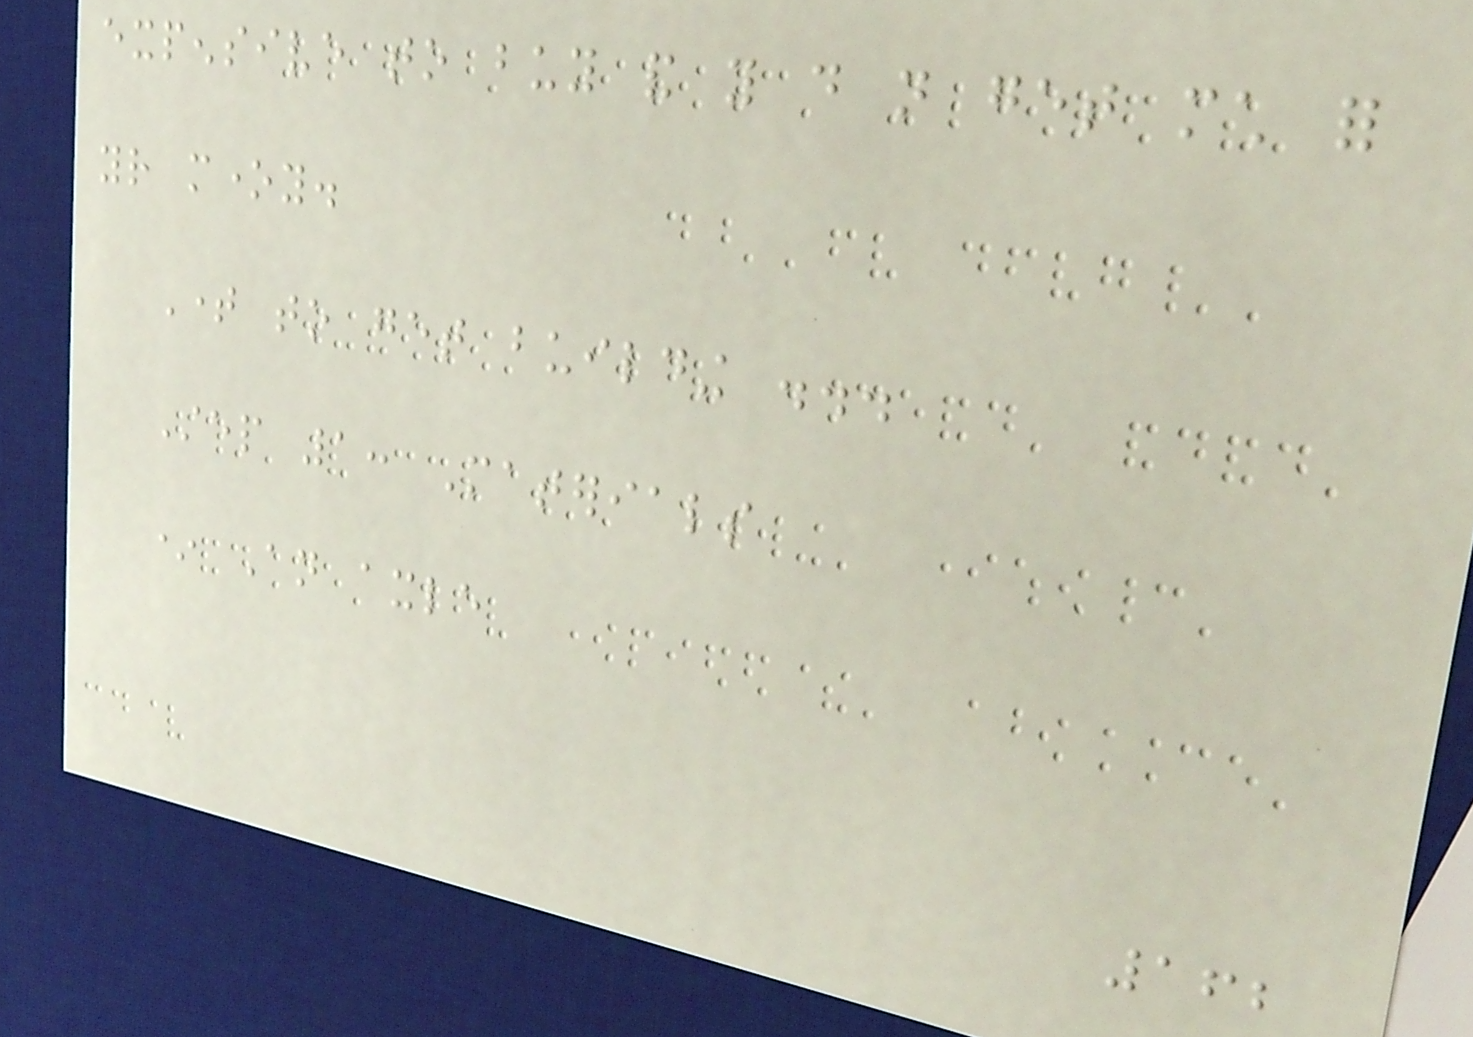expensive to buy and you do not get much for
your money.
Time to get building ...
Step 1: Materials
* An axle
162
